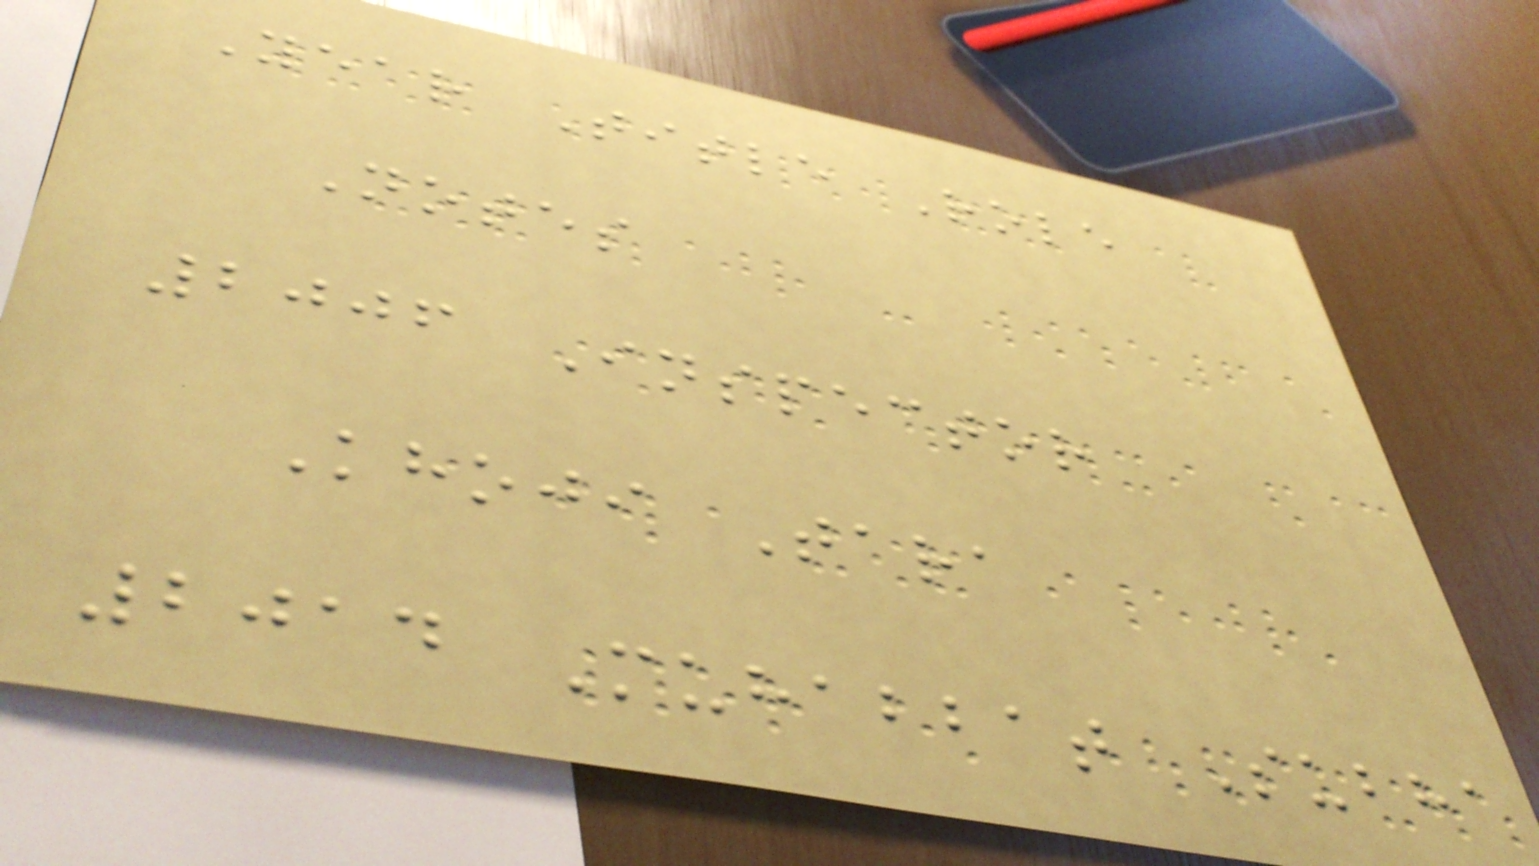Year Title Role
Notes
2006 Inspector
Khoji Tara
2014 Muhabbat Subha
